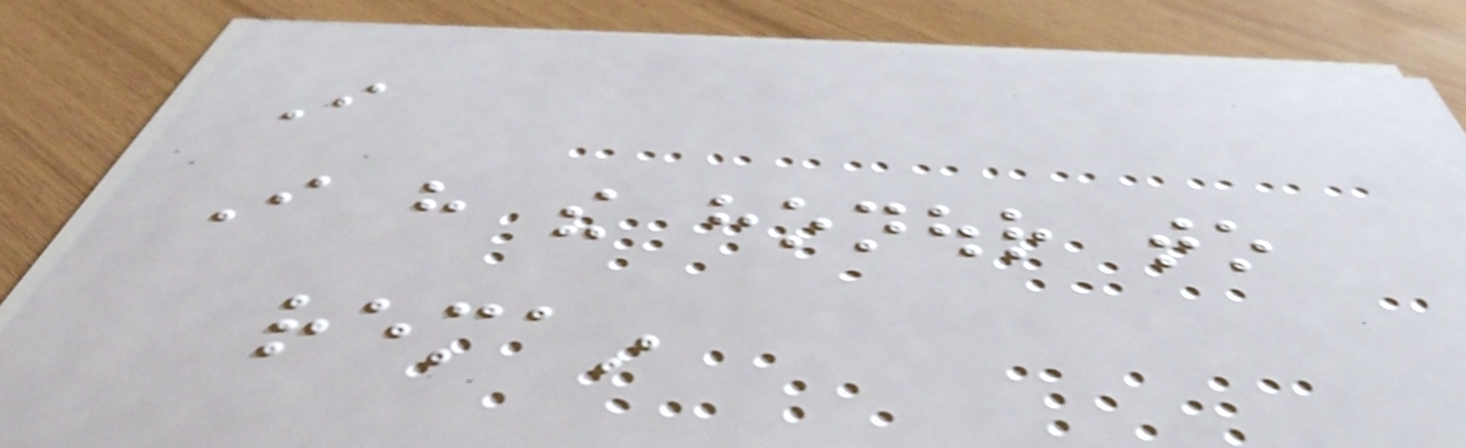I
I have the honour to
remain
